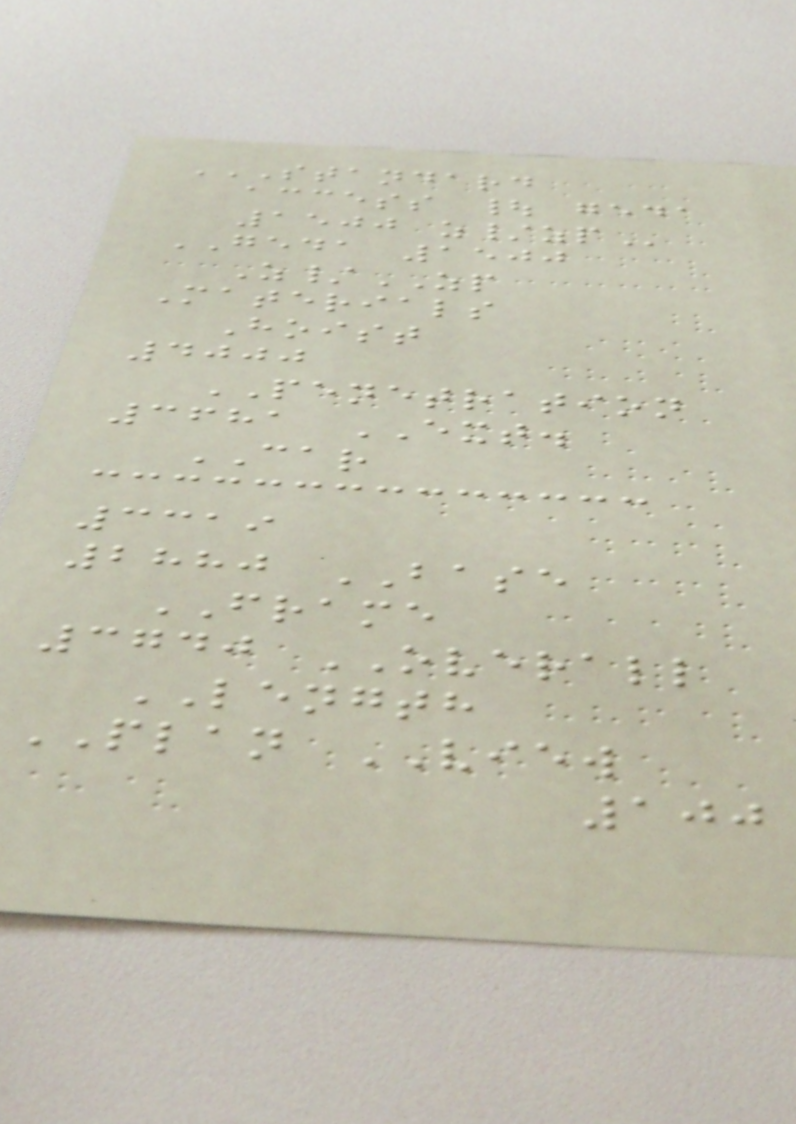STANDARD
ACCESS | GEDA
1500 Z/ZP
GEDA 1500
Z/ZP
Materials
Hoist
4000
PENETRATION
3681 EXT.
CAR
3319
2880 BASE
FRAME
3740 OVERALL
LENGTH
PLAN VIEW
100
